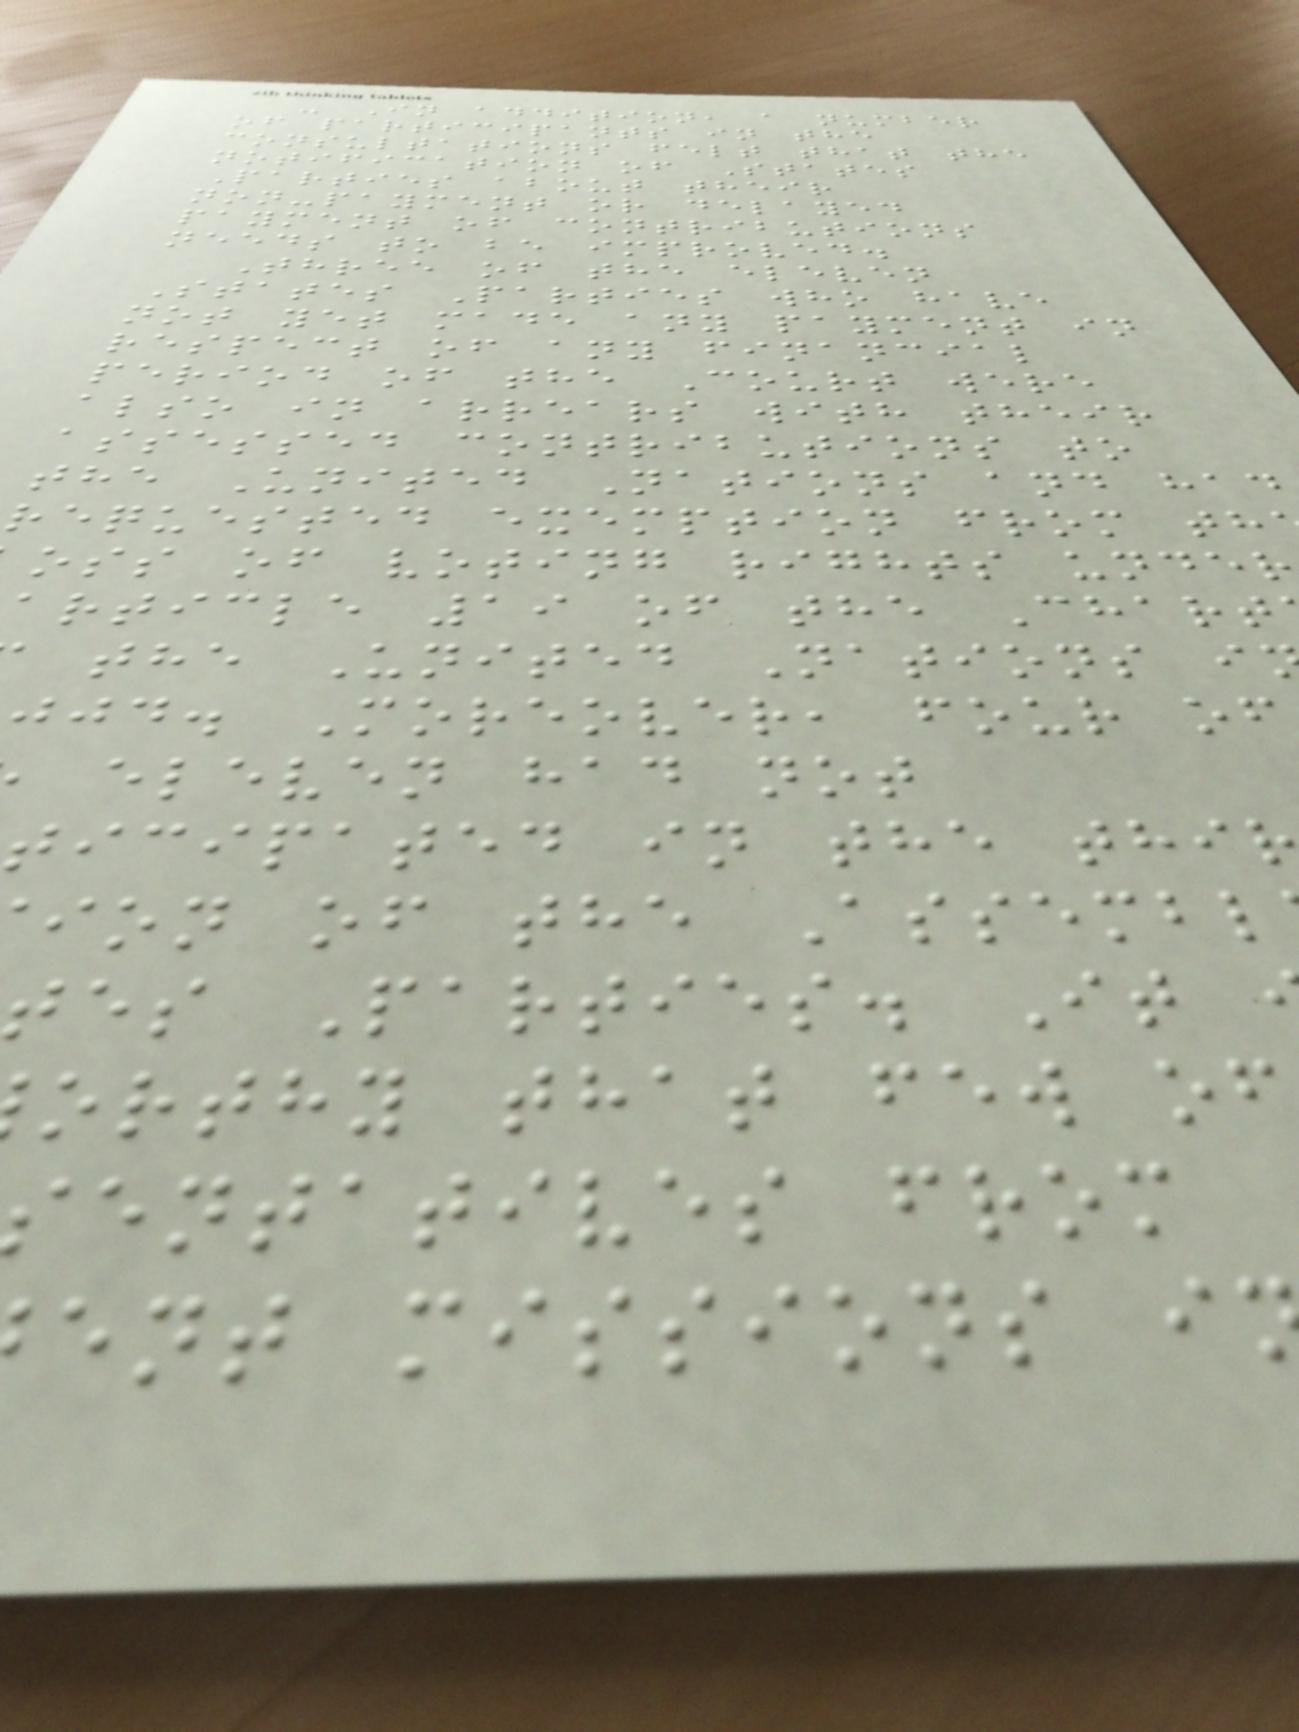- In addition, a number
of participants in the
consultations felt that the
notification of States
Parties about their
non-payment or delayed
payment of contributions
needs to be improved.
Three of the eleven
States Parties who have
not yet made any payment in
respect of any financial
period of the Court were
also in arrears with their
assessed contributions to
the United Nations and had
requested exemption from th
oss of voting rights under
article 19 of the Chart
the United Nations i
jjd. Moreover, four of
eleven had not
ticipated in the thi
ion of the Assembl
es Parties. It
orthy that few of
entatives from
ent missions i
